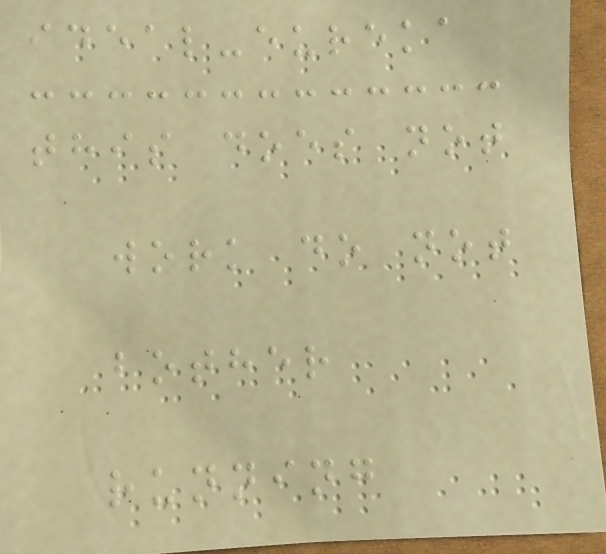ideal-eureka
this does not
work do not
bother
running
